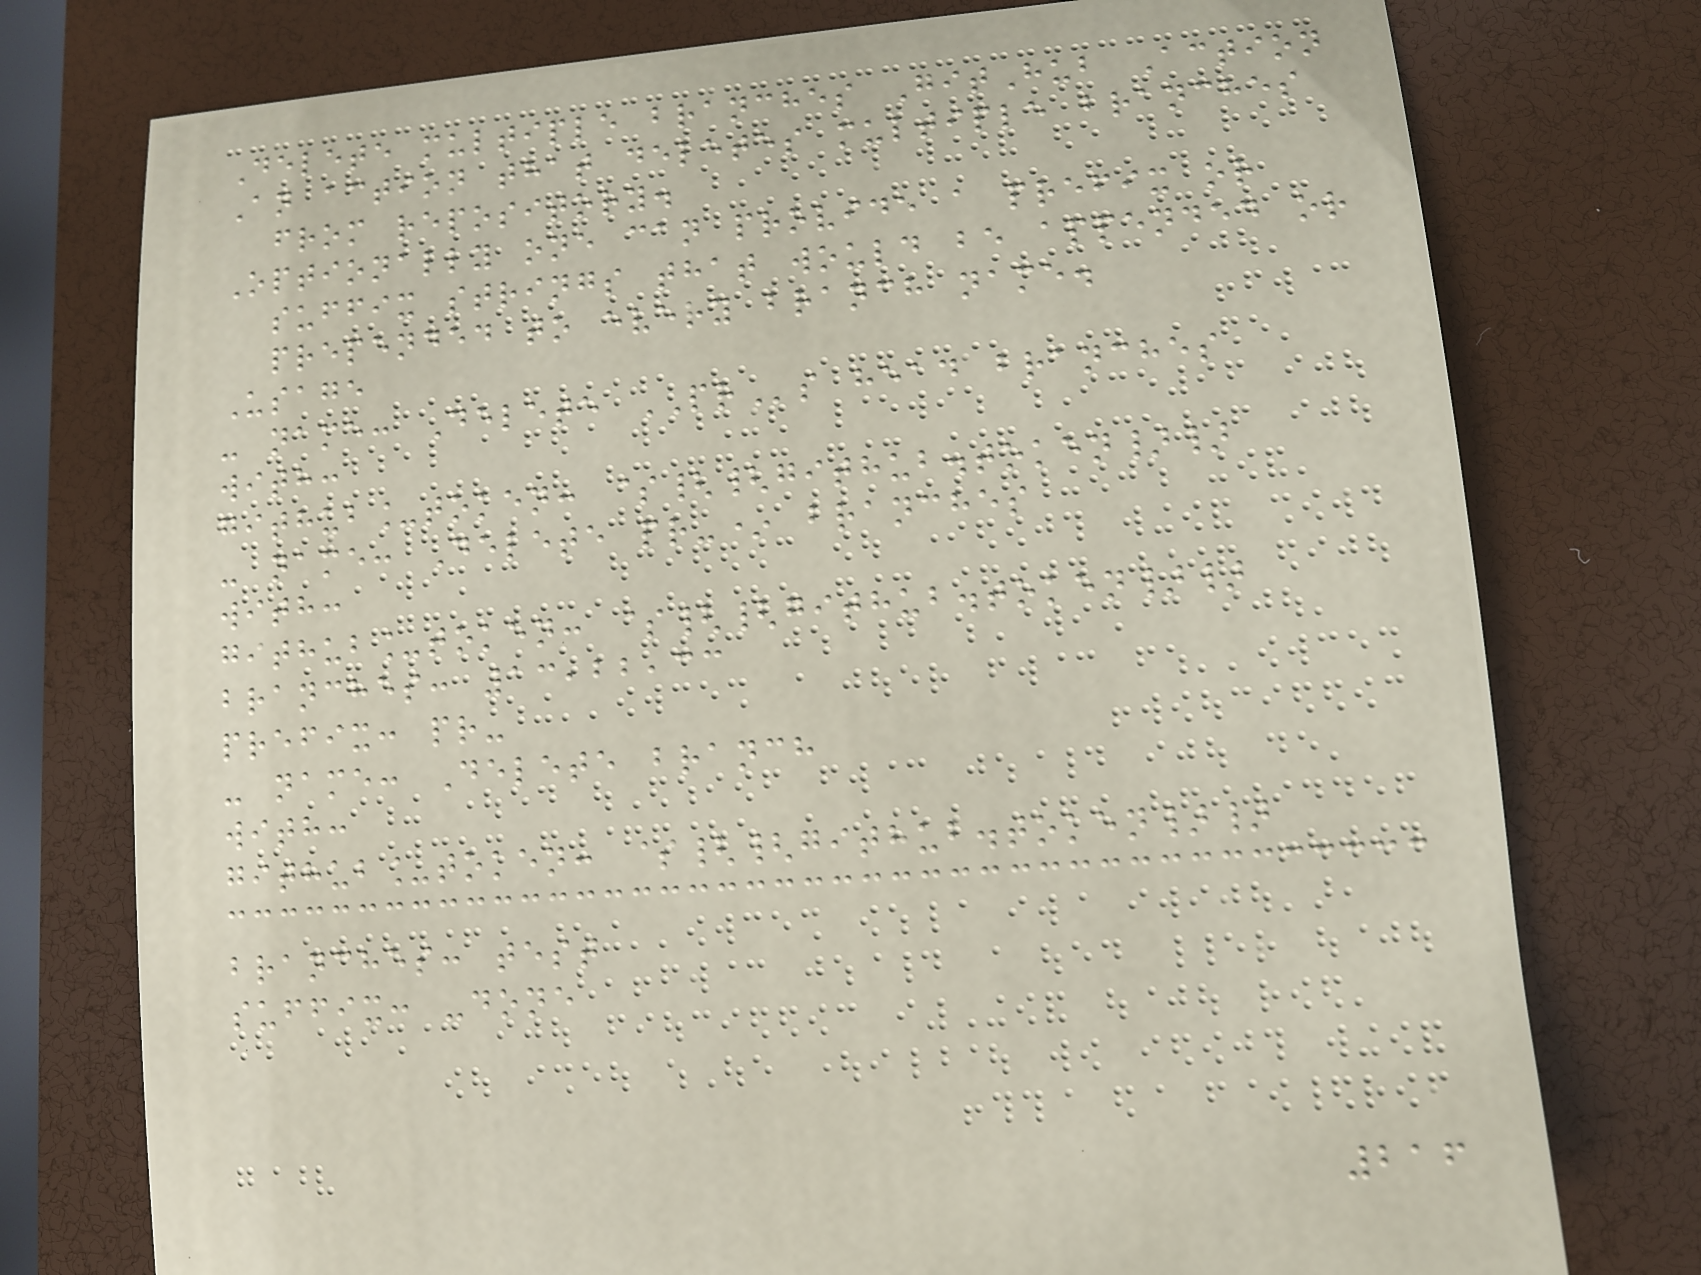Delete multiple branches GitHub Action
An action that deletes multiple branches
from repository.
Optionally one can provide a prefix or
suffix strings that would be appended or
prepended to every branch name.
Usage
- name: Delete PRs head branches
with:
github_token: ${{github.token}}
- name: Delete pr-* branches
with:
github_token: ${{github.token}}
branches: 13,22,33
prefix: pr-
- name: Delete branch
with:
github_token: ${{github.token}}
branches: test
suffix: -done
216
